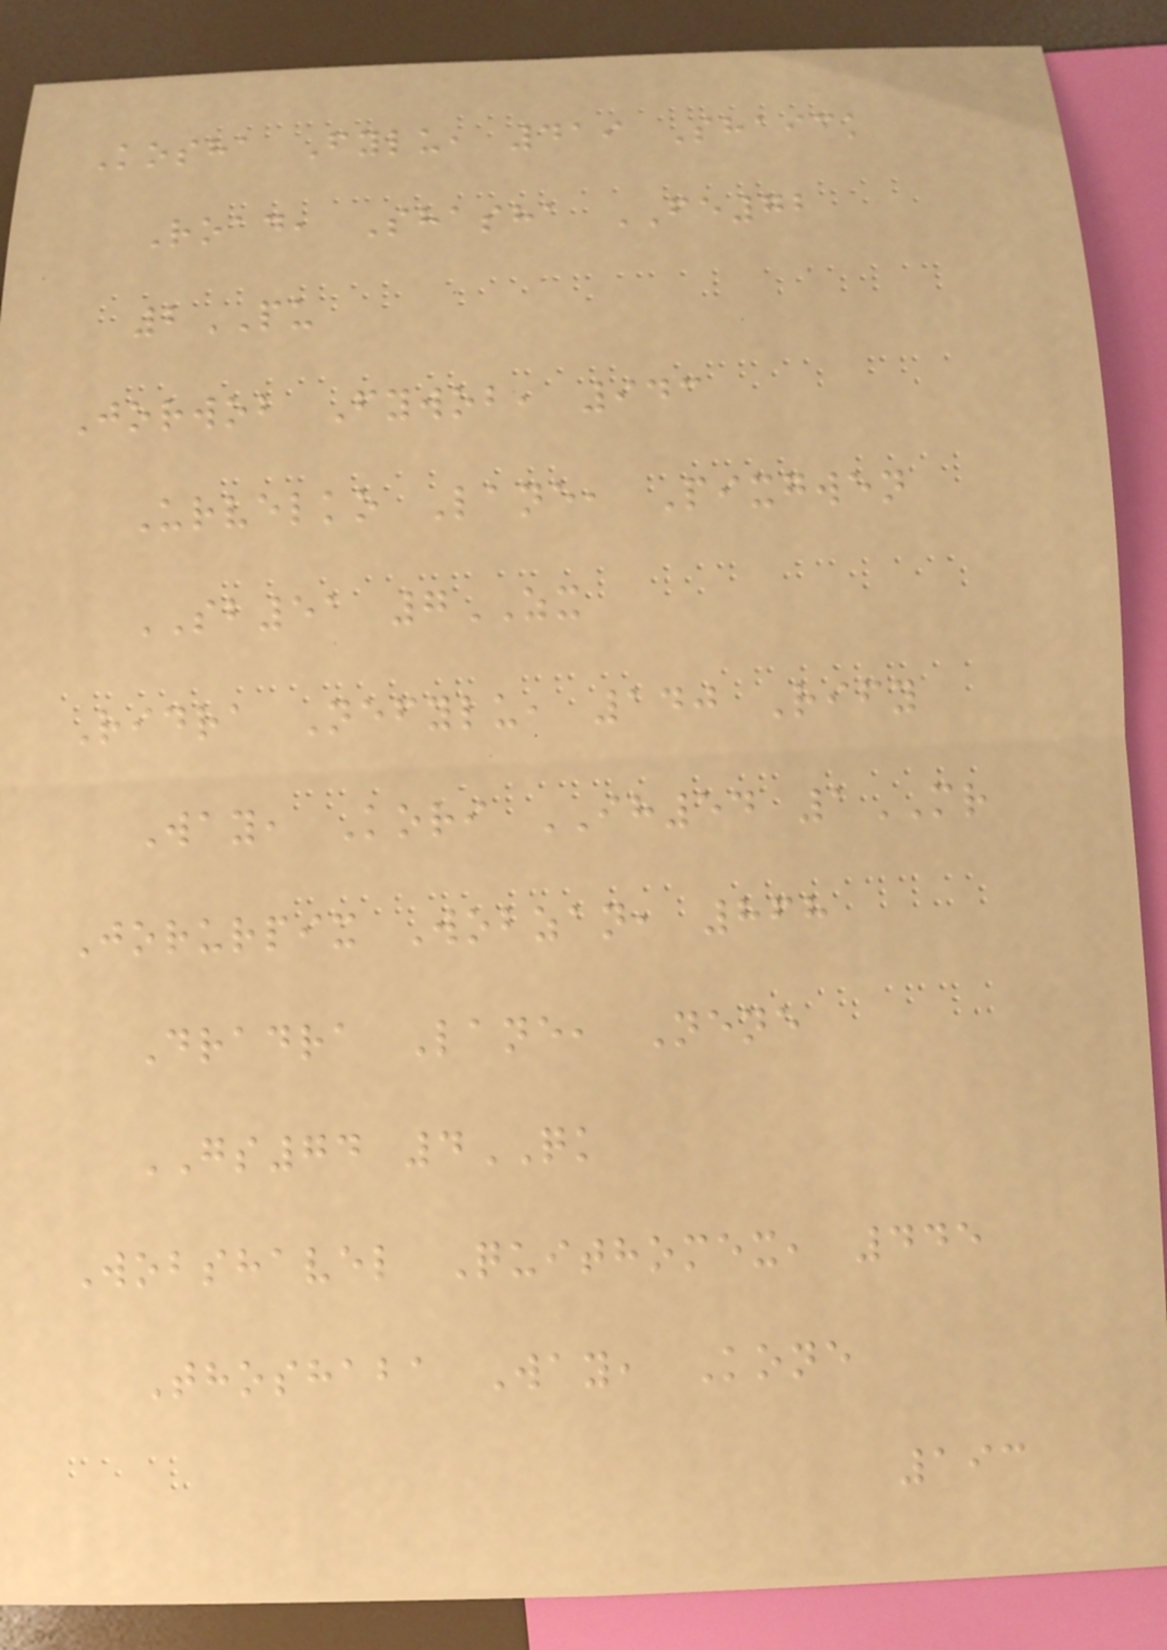Kosha Fylu, 419 Shaick
Road, Shasha FE72
2PU
Jorwob Fywob, 943
Urvelko Lane, Pixgwen
SB51 7ZX
Ridra Nefylu, 140 Rify
Way, Kori IH54 1MR
Jorurpix Wobzan, 868
Dradra Lane, Nene
GS74 4QK
Wobshavel Quithomex, 445
Thoshaba Way, Kone
193
